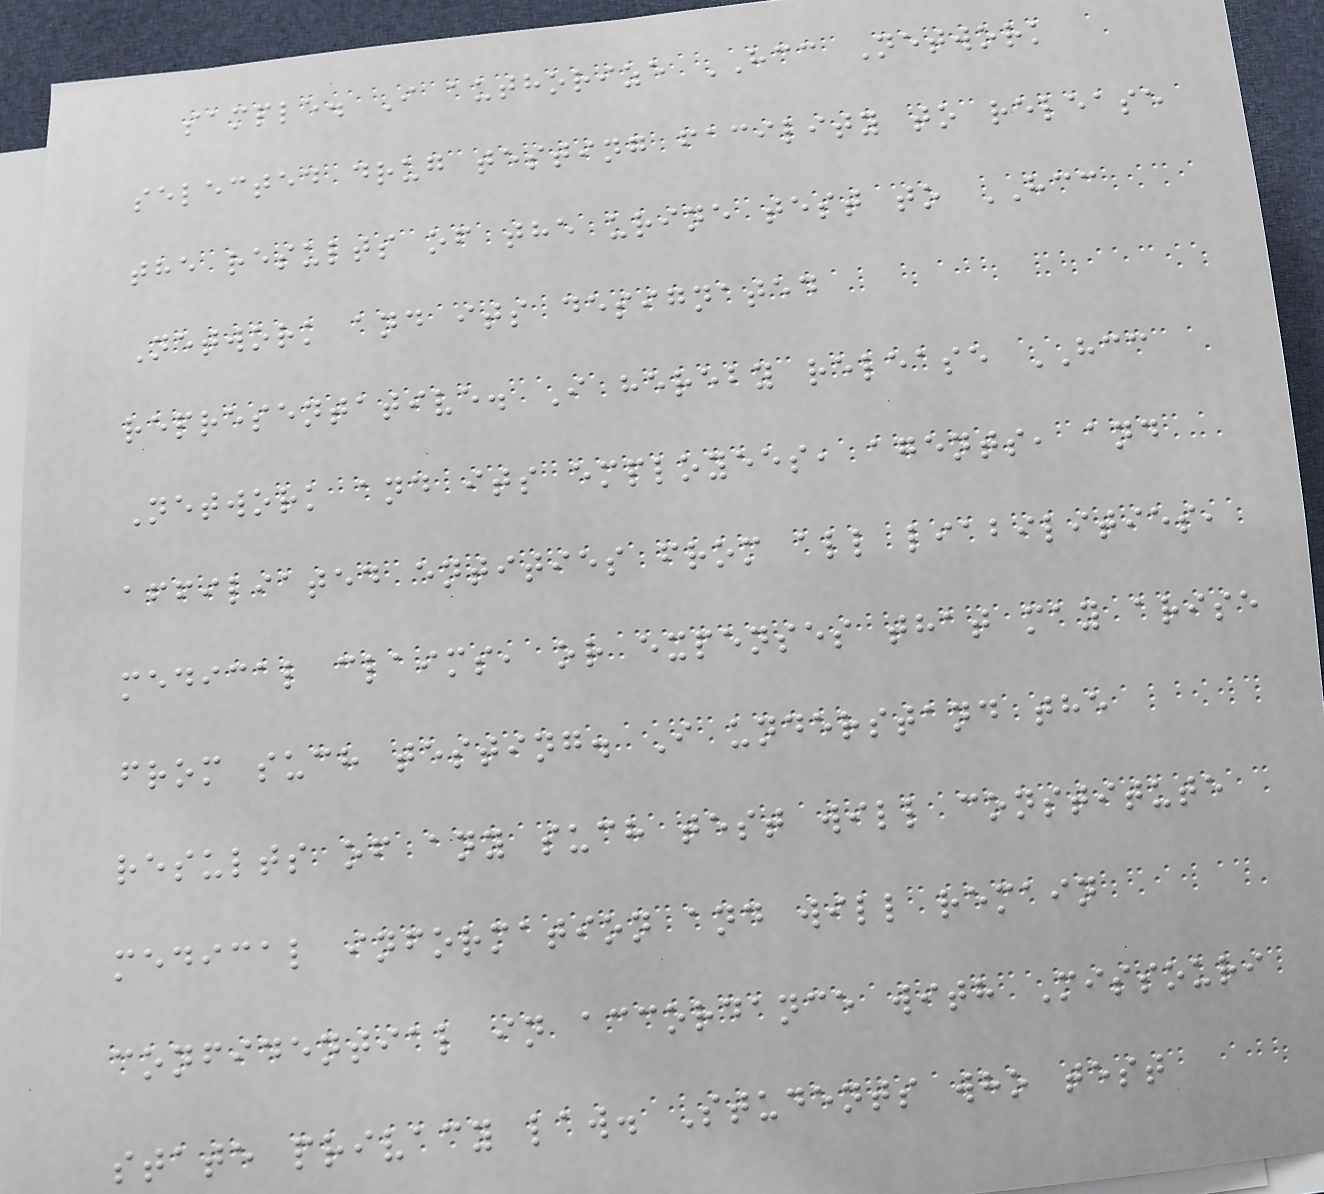sample. I authorize HCC Network
selected drug testing facility to release
the results of the urine test to HCC
Network and its designated
representative. I hereby release HCC
Network and its employees, agents, and
affiliated entities from all liabilities,
medical claims, or expenses that may arise
from such testing. I understand the
results of any such test will constitute
medical information and will remain
confidential in accordance with Missouri
state privacy law. Students who test
